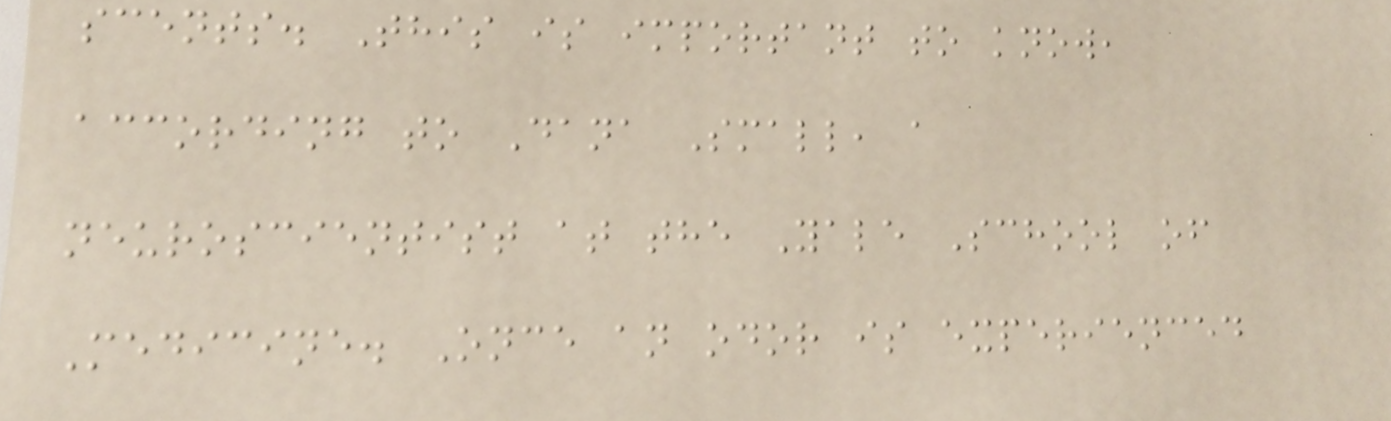scents. This is important to know,
according to Dana Small, a
neuroscientist at the Yale School of
Medicine. Once an odor is experienced
